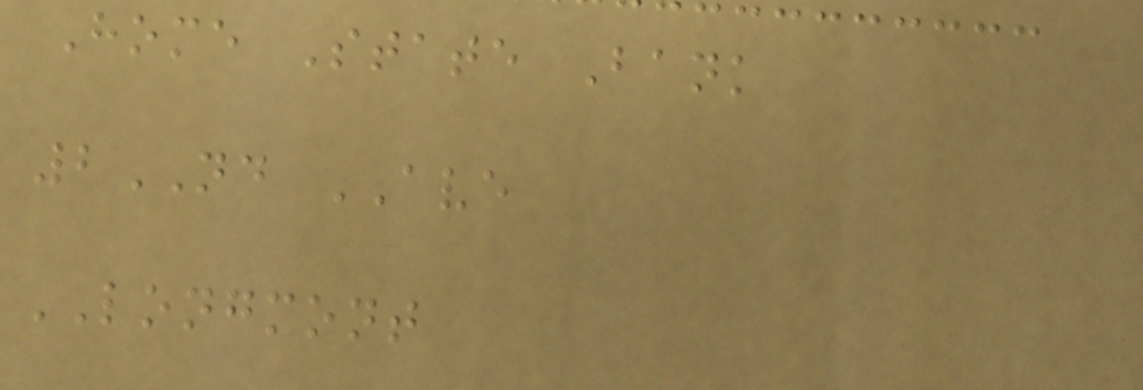Home State Bank
2ND AVE
LONGMONT
